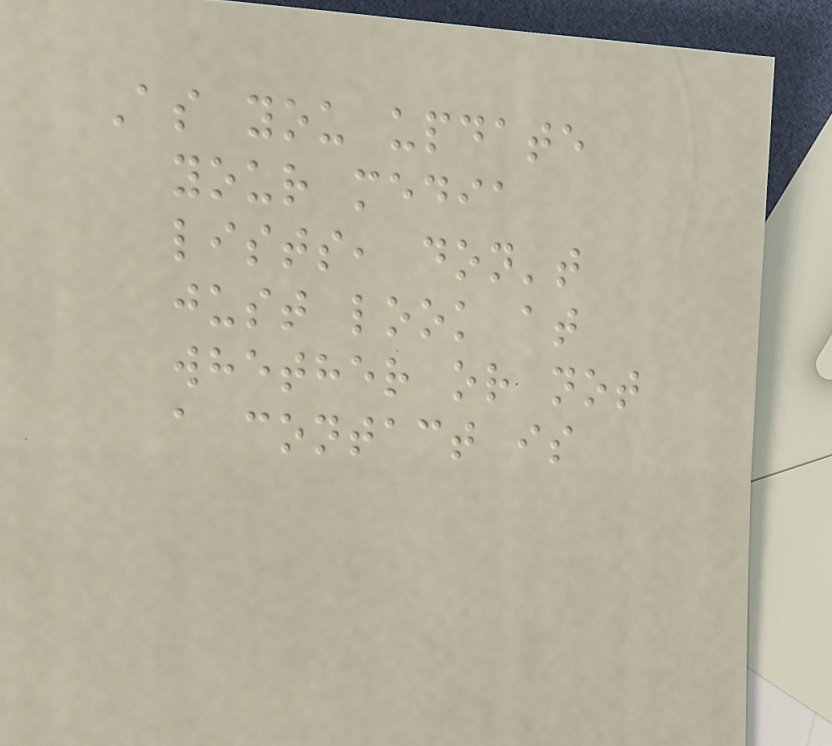As you update
your media
lists, don't
just look at
whether or not
a contact is
